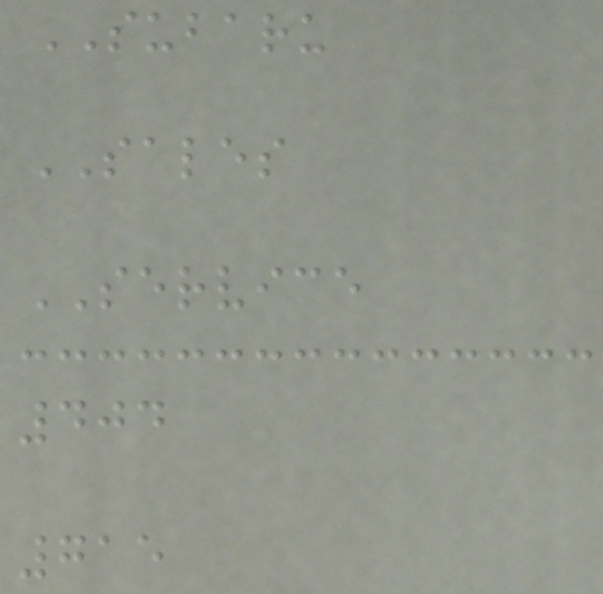SUBARU
SALES
SERVICE
404
715
